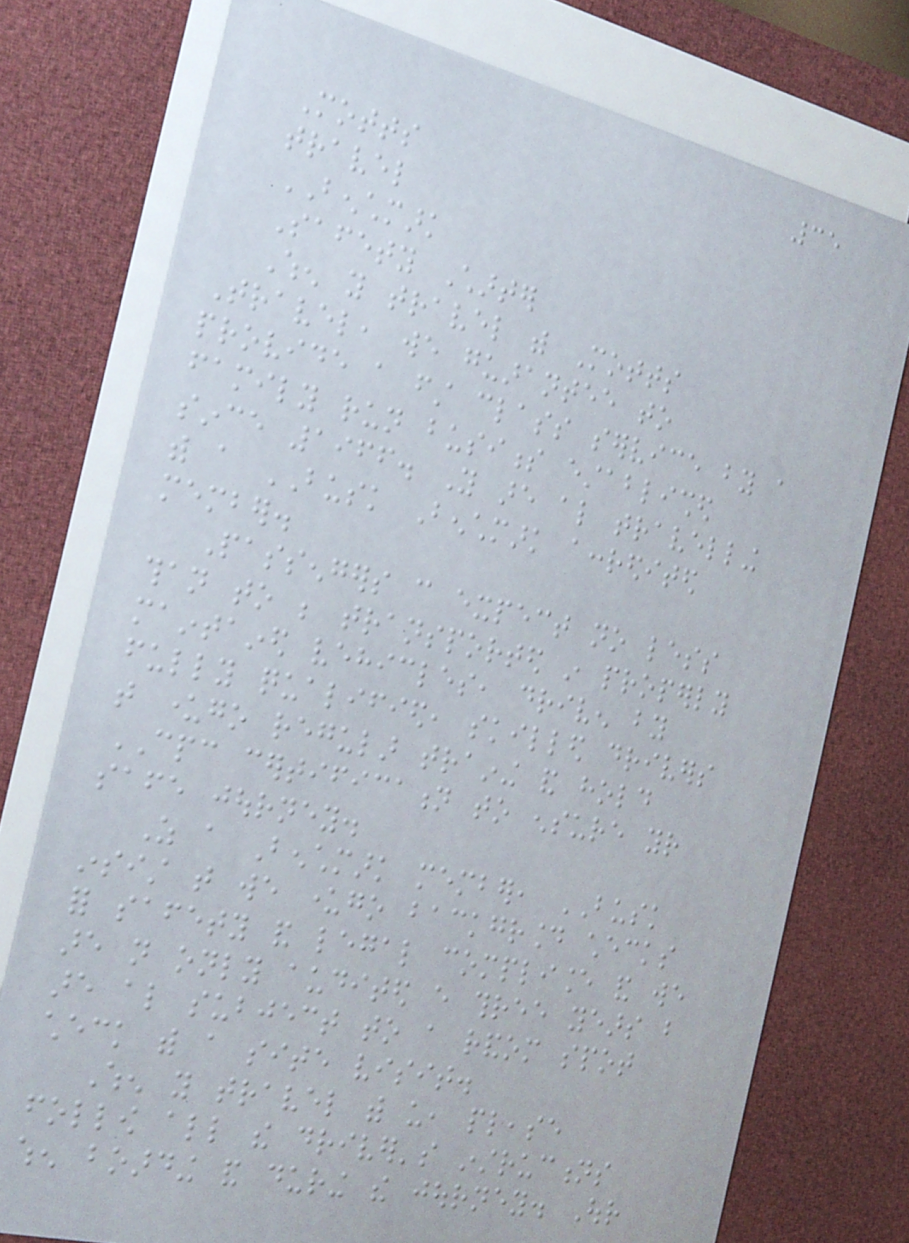35
Motts
travel
BENCHMARK
Safety Charter
When you travel with Motts
Travel, we guarantee to
provide a first class service by a
family run business established
since 1966. You are also travelling
with a BUSK Benchmark accredited
member.
Passengers can expect no less
than to be transported in properly
maintained vehicles, driven by
fully qualified, skilled drivers
that undergo regular training and hold
CPC certification to ensure your
safe journey.
As a Benchmark member, BUSK
insist that we undergo background checks
for safety and legal compliance and we
are not only audited every three years but
are also subject to a random spot
check with a site visit.
When you travel with us, please
follow all the driver's instructions
when boarding and during the journey. Our
